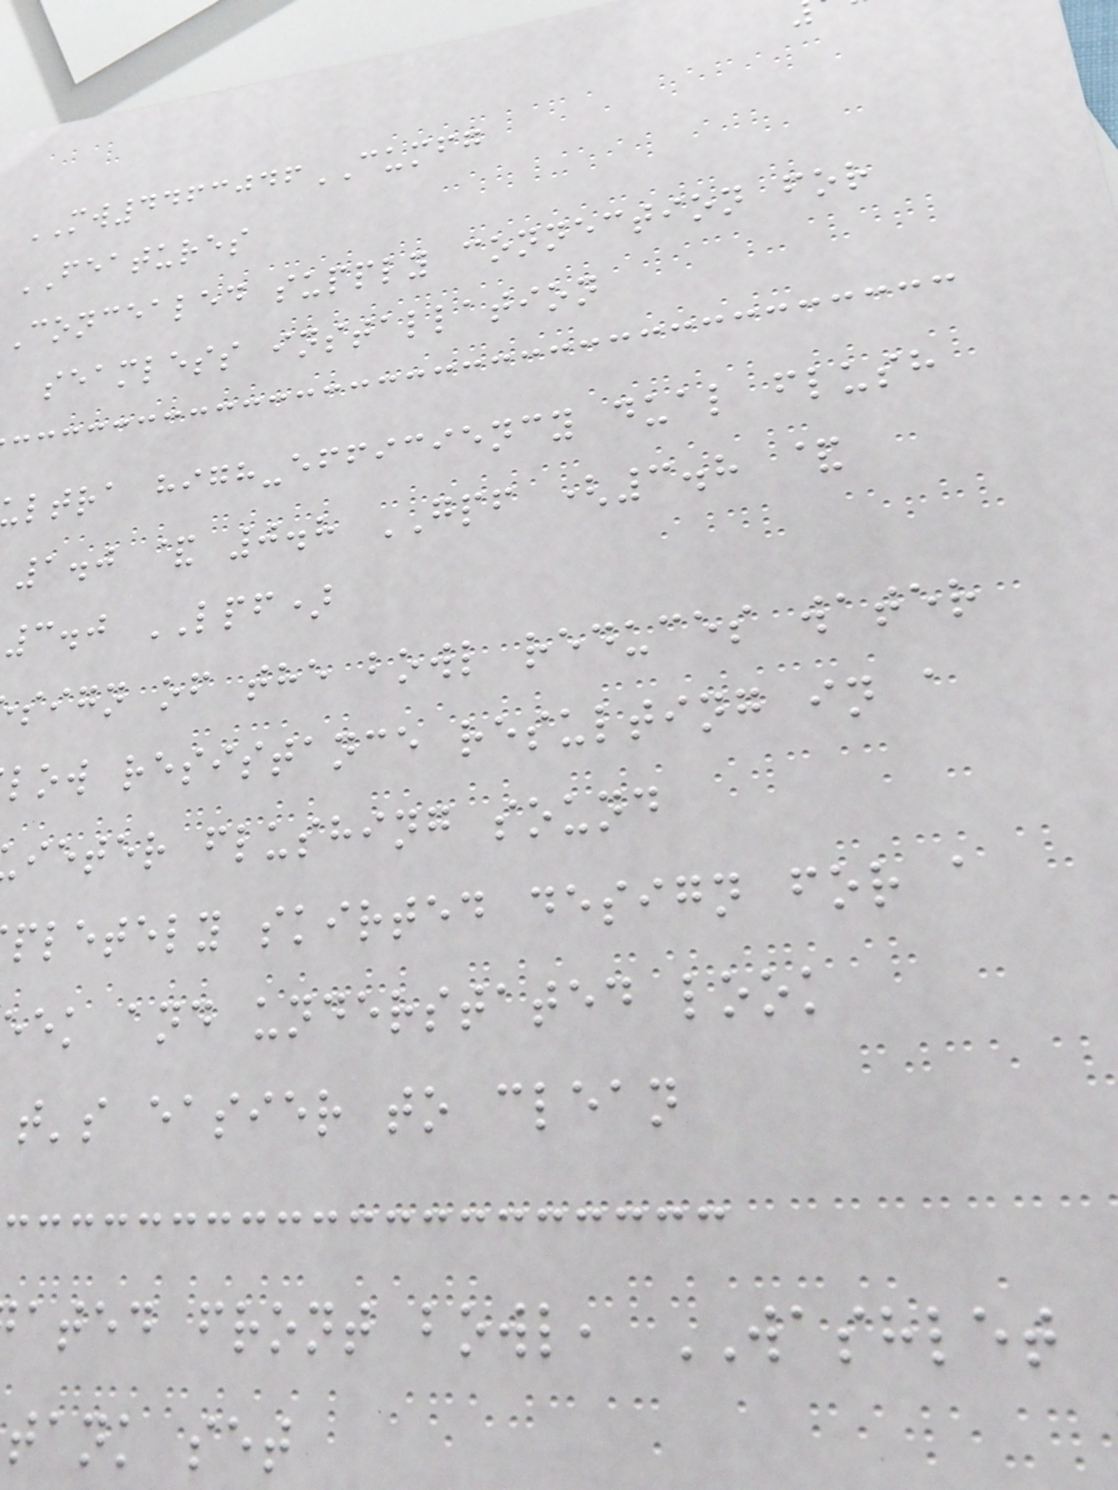MW4463046CUMFG
FEATURES
Concealed supply connection for
seamless installation
ltra high-efficiency dual flush
1.0 & 0.8 GPF (3.8 &
3.0 LPF)
sign of the bowl reduces water
low resistance resulting in a
ieter flushing sound
pletely skirted design for a
ek and understated look
t's easier to clean
ated front bowl, WASHLET
tank set
